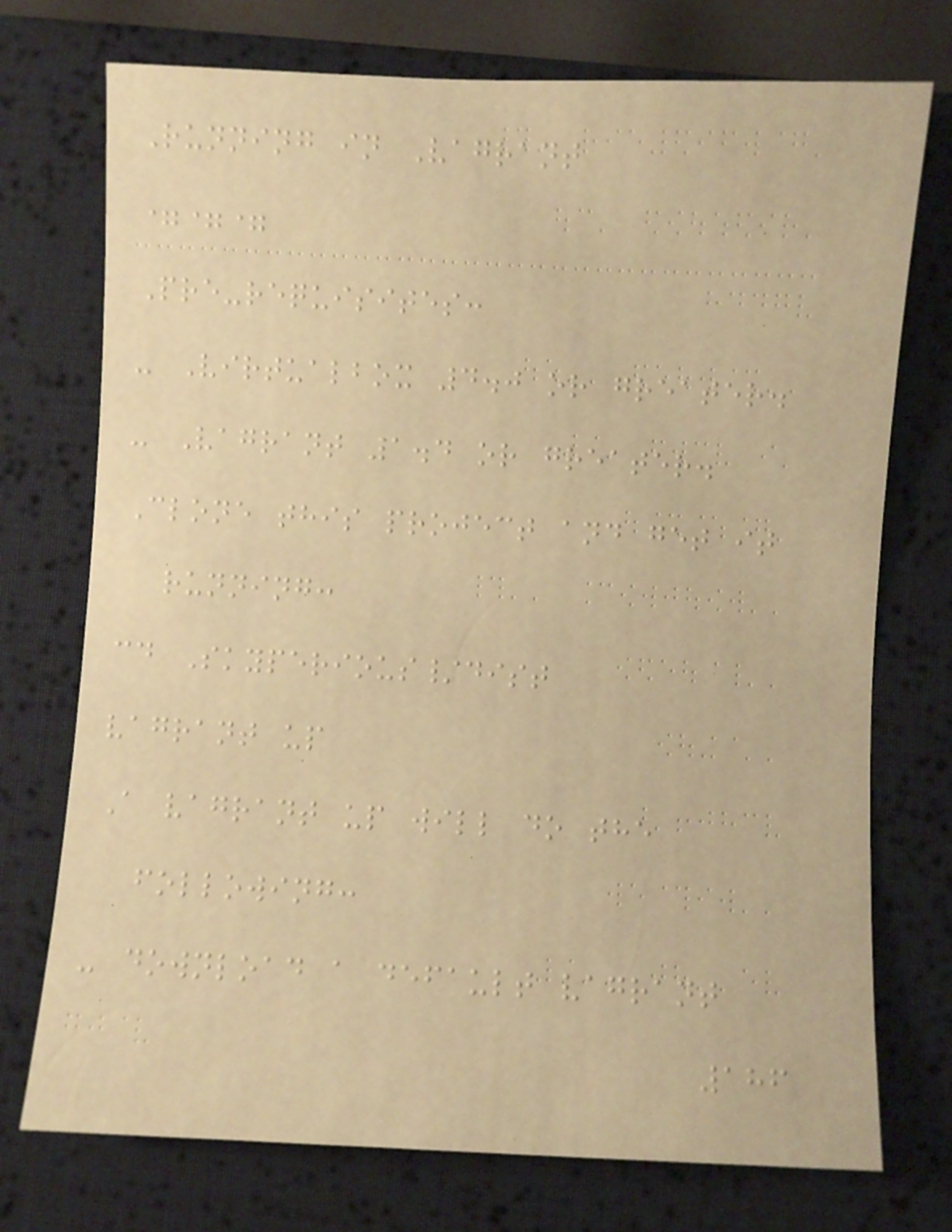Running in Vagrant
===
Pre-requisites:
- Virtualbox 4.0 or greater.
- Vagrant 1.4 or greater.
Clone this project and get it
running:
cd Skyperious/dist
vagrant up
A vagrant up will do the
following:
- download a default vagrant
186
